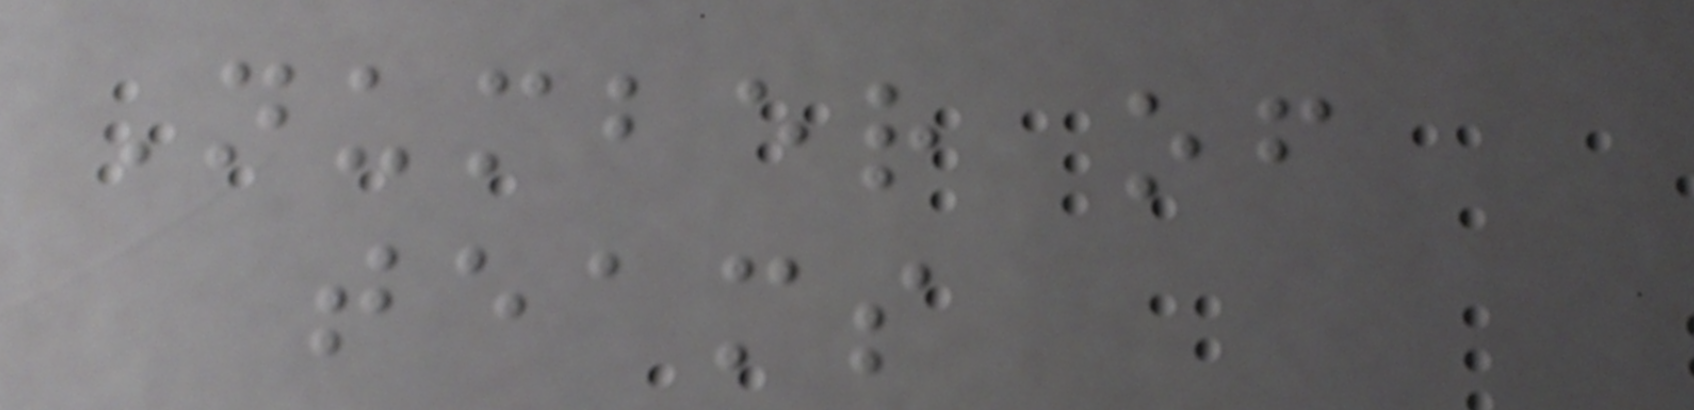Number of
teams
